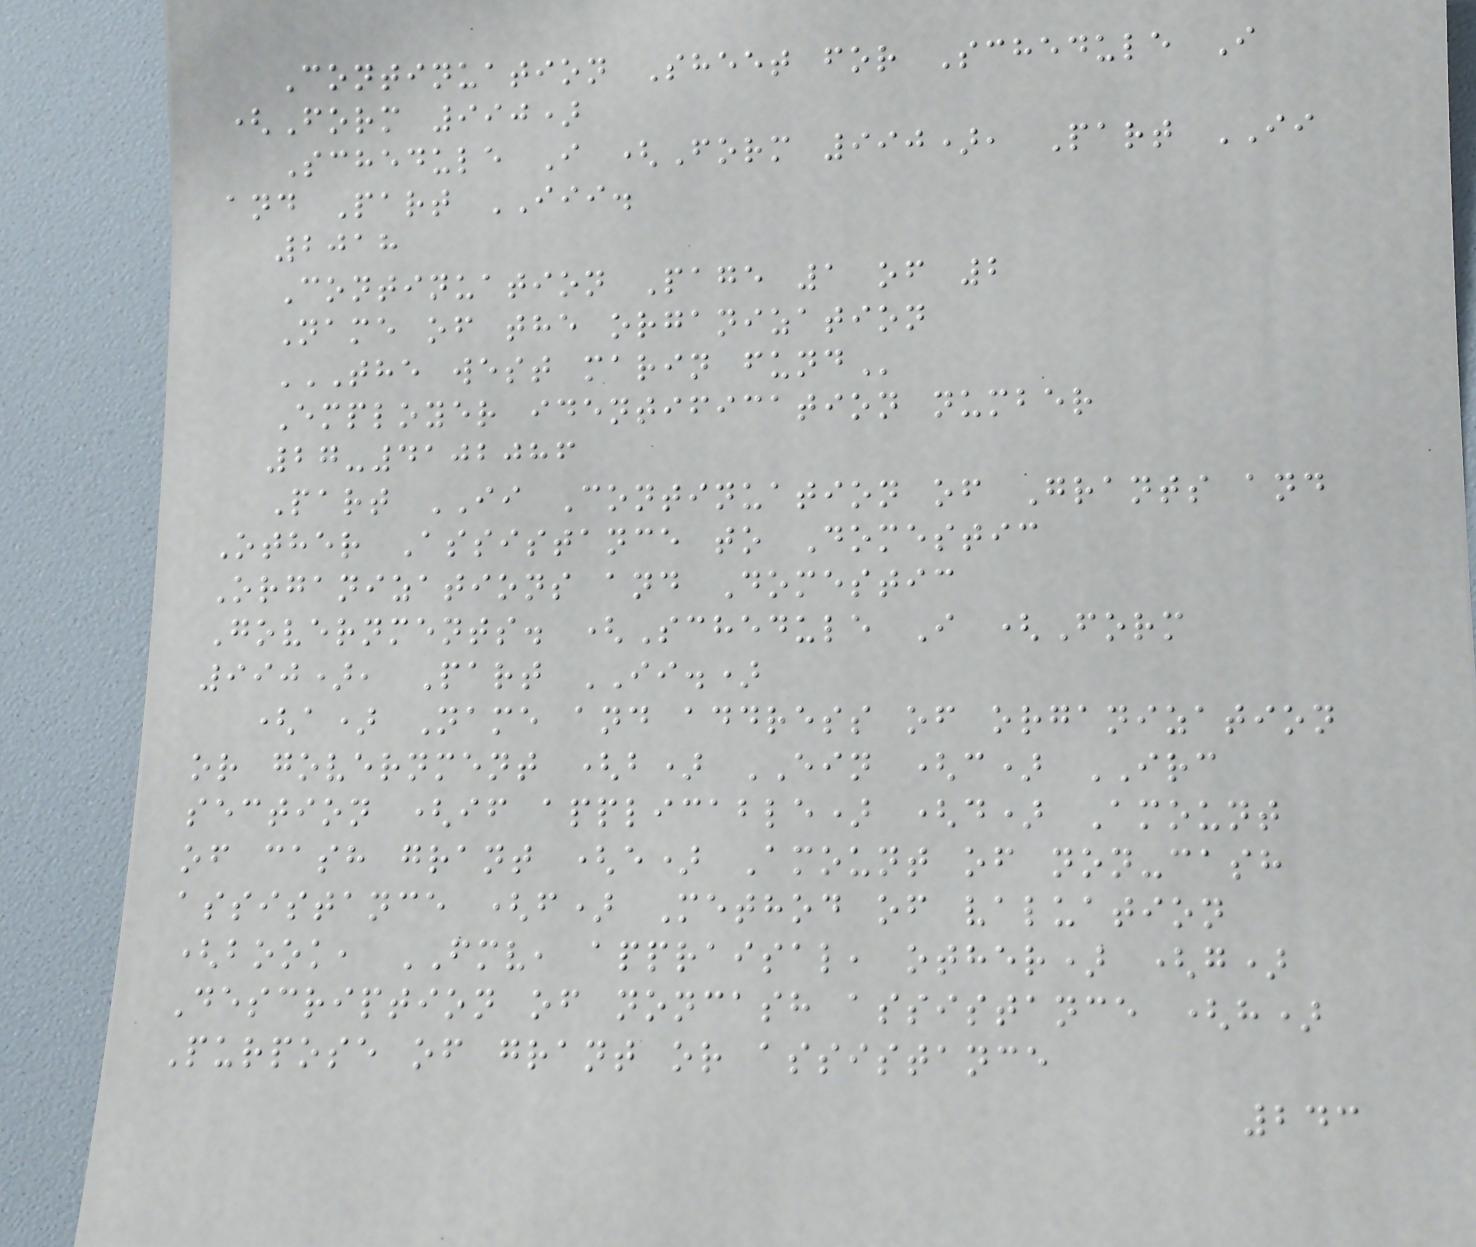Continuation Sheet for Schedule I
(Form 990)
Schedule I (Form 990), Part II
and Part III.
2018
Continuation Page 1 of 2
Name of the organization
THE WEST MARIN FUND
Employer identification number
27-4102086
Part II Continuation of Grants and
Other Assistance to Domestic
Organizations and Domestic
Governments. (Schedule I (Form
990), Part II.)
(a) Name and address of organization
or government (b) EIN (c) IRC
section (if applicable) (d) Amount
of cash grant (e) Amount of non-cash
assistance (f) Method of valuation
(book, FMV, appraisal, other) (g)
Description of noncash assistance (h)
Purpose of grant or assistance
243
